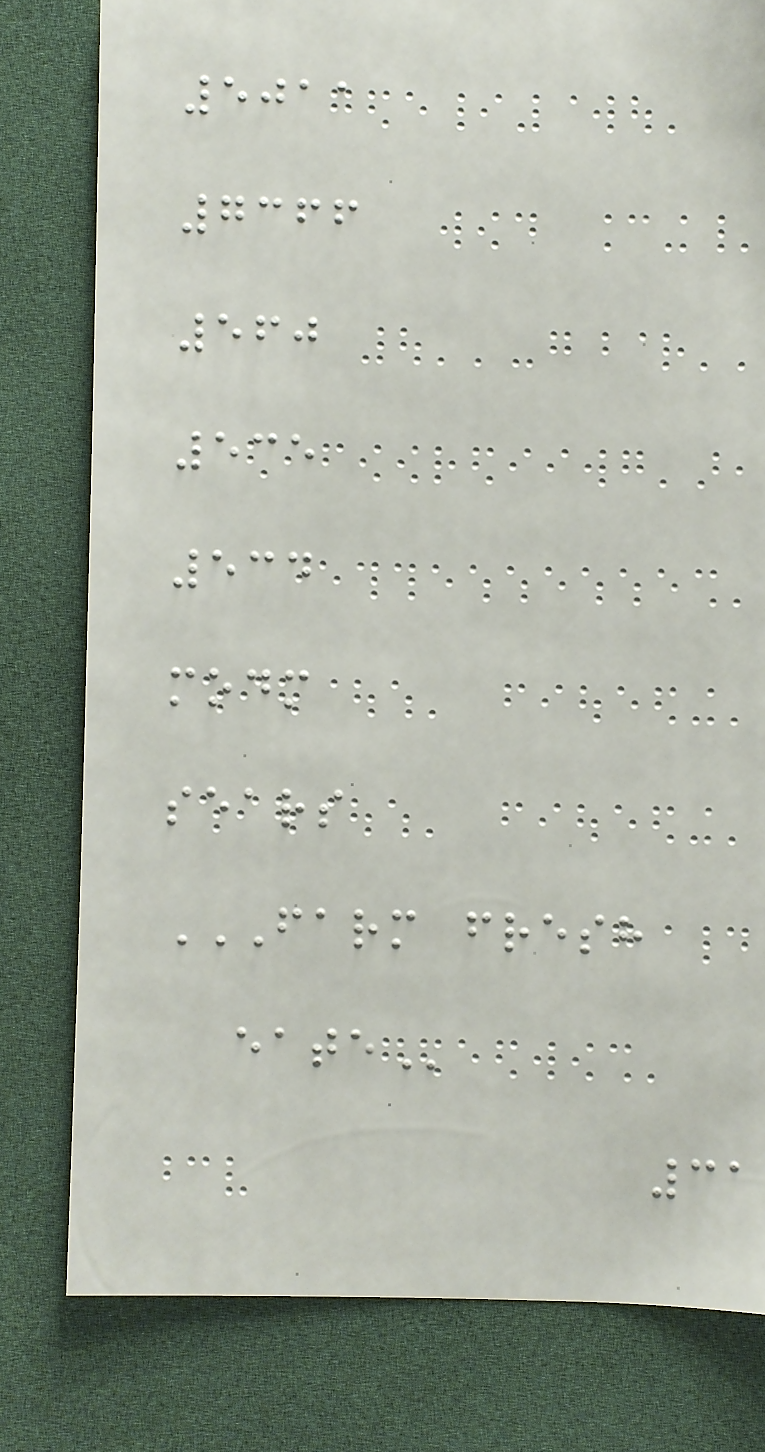5011
7366
560
535
534
modm
sears
FARM FRESH
EATE
31
